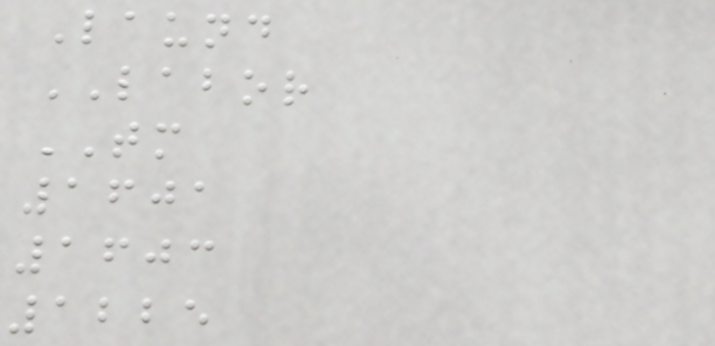Laund
LABOR
TM
1601
1603
1225
